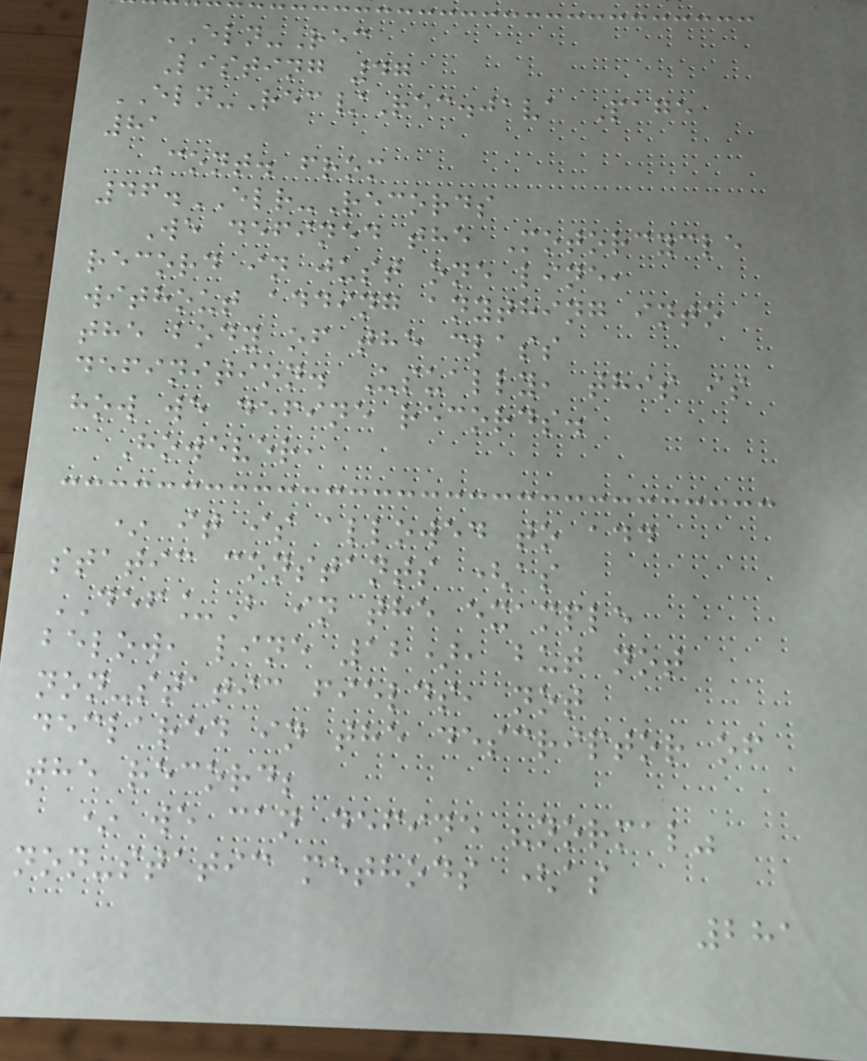ELN-Rec
Listing 47
ELN-Rec/Rec.java Page
81
Cont. from
46.ELR-Records
We defined the Motorcycle
record in just one line,
without adding anything into
the body of the class
definition. Usually, this is
how we define records.
However,
* it is allowed to add
static constants (as
DEF_B in the example
below, line 12), but not
non-static fields, not
declared in the descriptor of
the record;
* we can define "normal"
non-static methods (as
281
